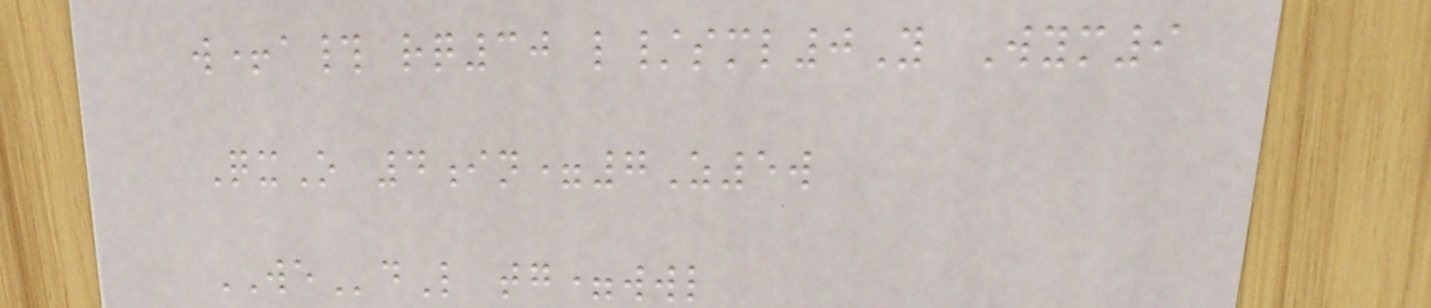w+a# rq30 l/sml0Y Wym9
QxO 4in=7Z5w
WEdL tg=wwl
